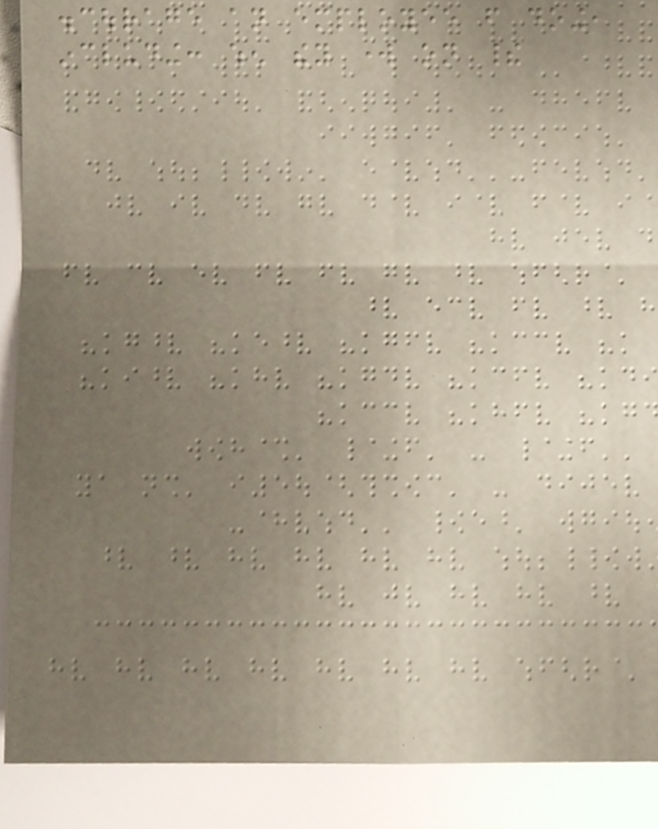discourage an employee from doing,
including: when they work on their
